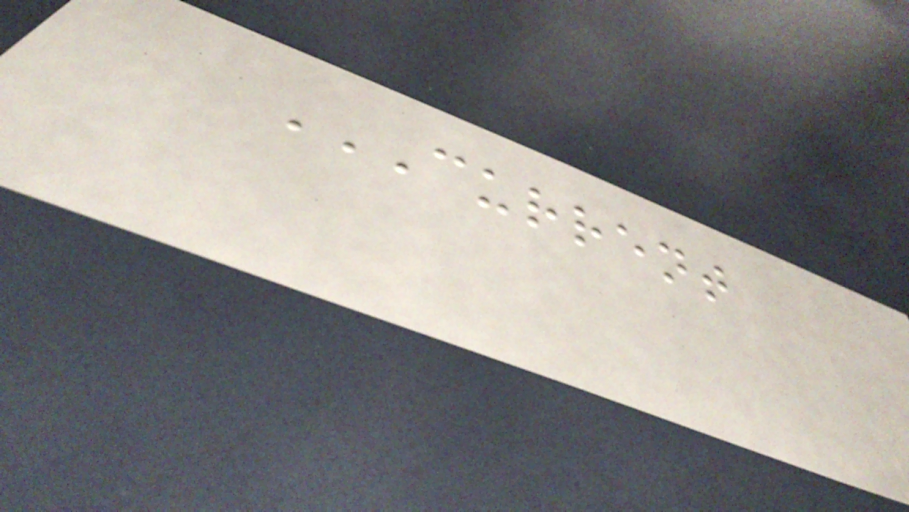CURRENT
